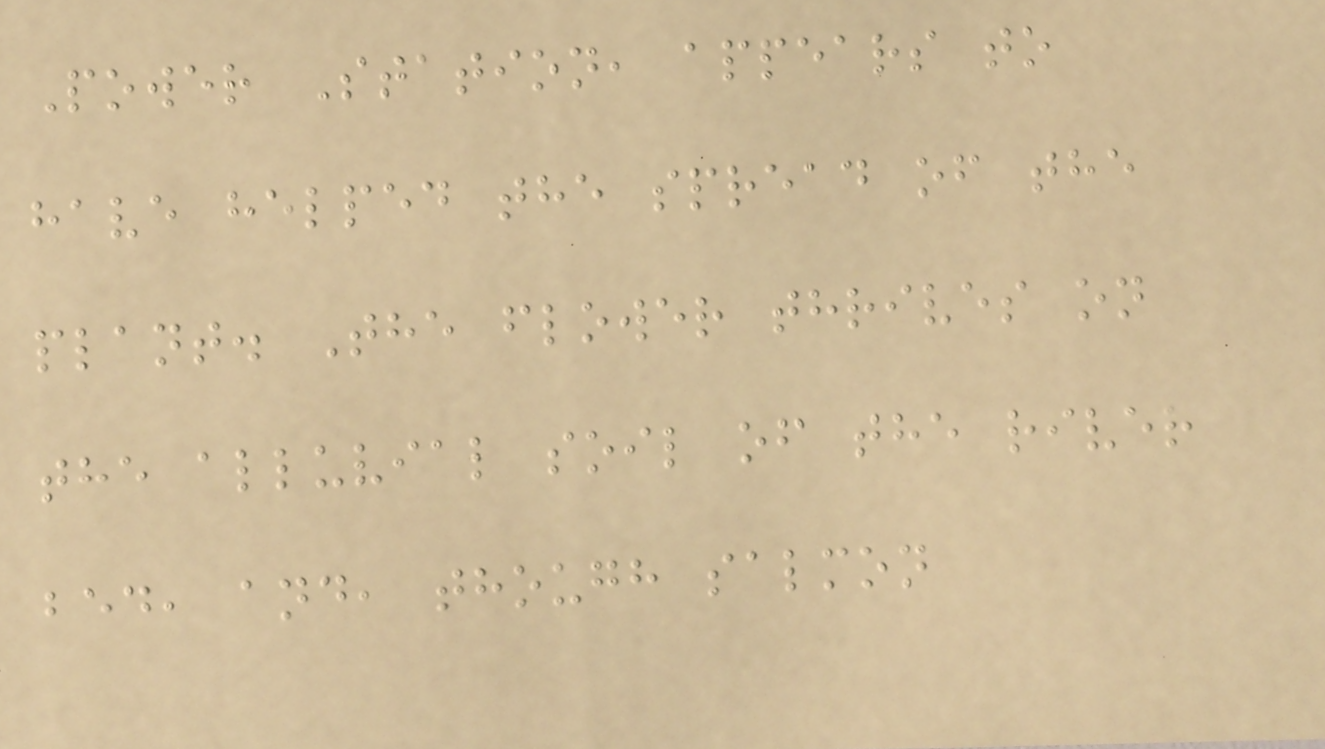Power Station, appears to
have helped the spread of the
plant. The flower thrives on
the alluvial soil of the river
bed, and, though salmon
